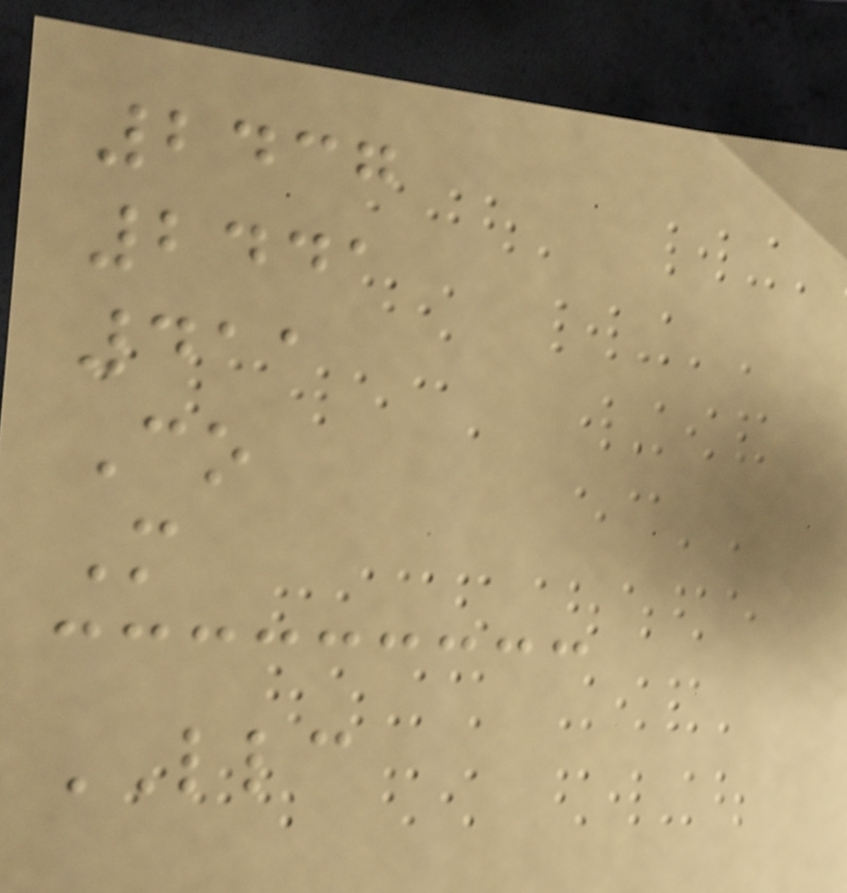2437
2441
411
Co
M
LLC
